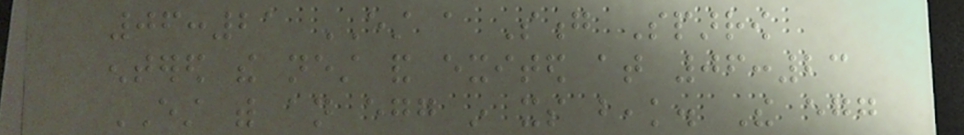06:21 EST a Song Sparrow
entered the nest and exited at 06:23
EST with an egg in its beak. The egg
